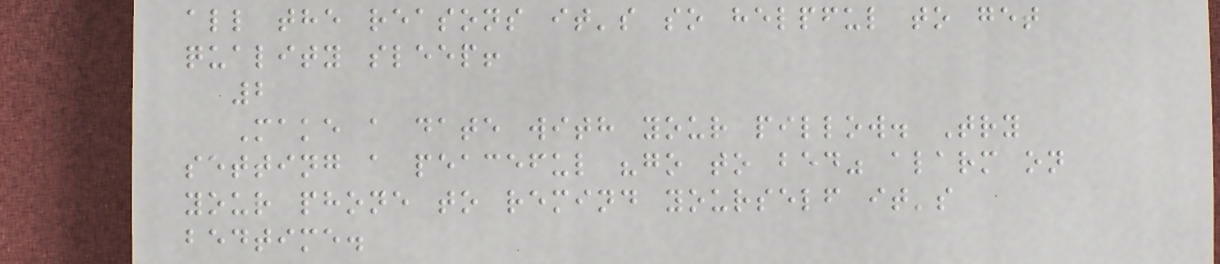all the reasons it's so helpful to get
quality sleep!
2
Make a date with your pillow. Try
setting a peaceful "go to bed" alarm on
your phone to remind yourself it's
bedtime.
